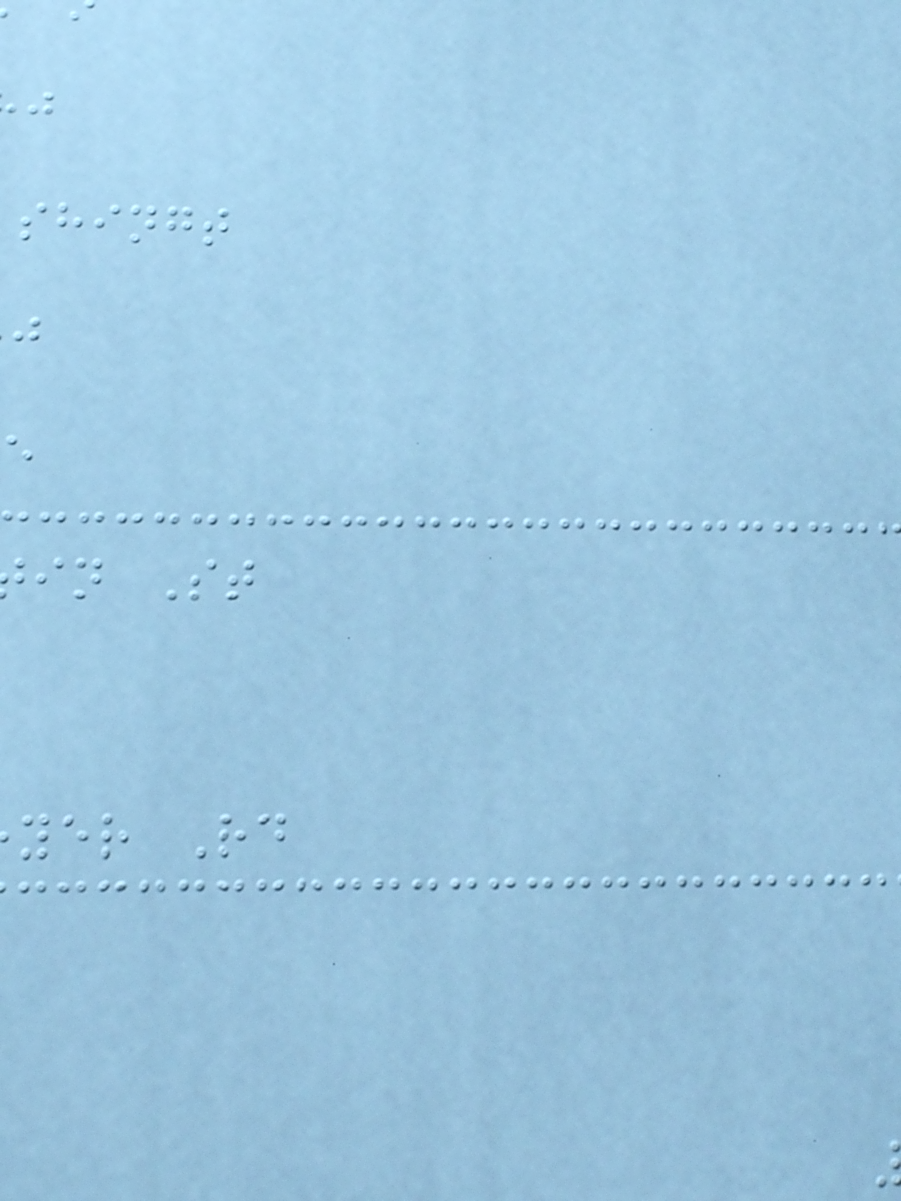shingt
in St
yer Rd
